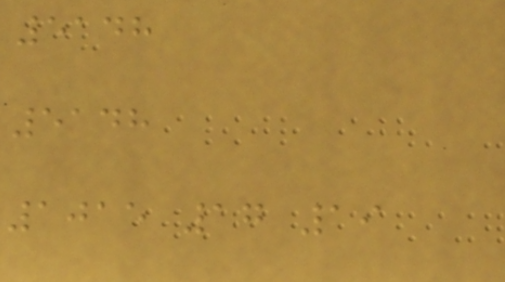5148
5148
1015 17 19
